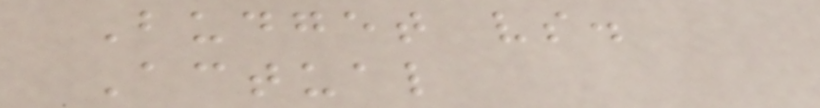Budget vs.
Actual
